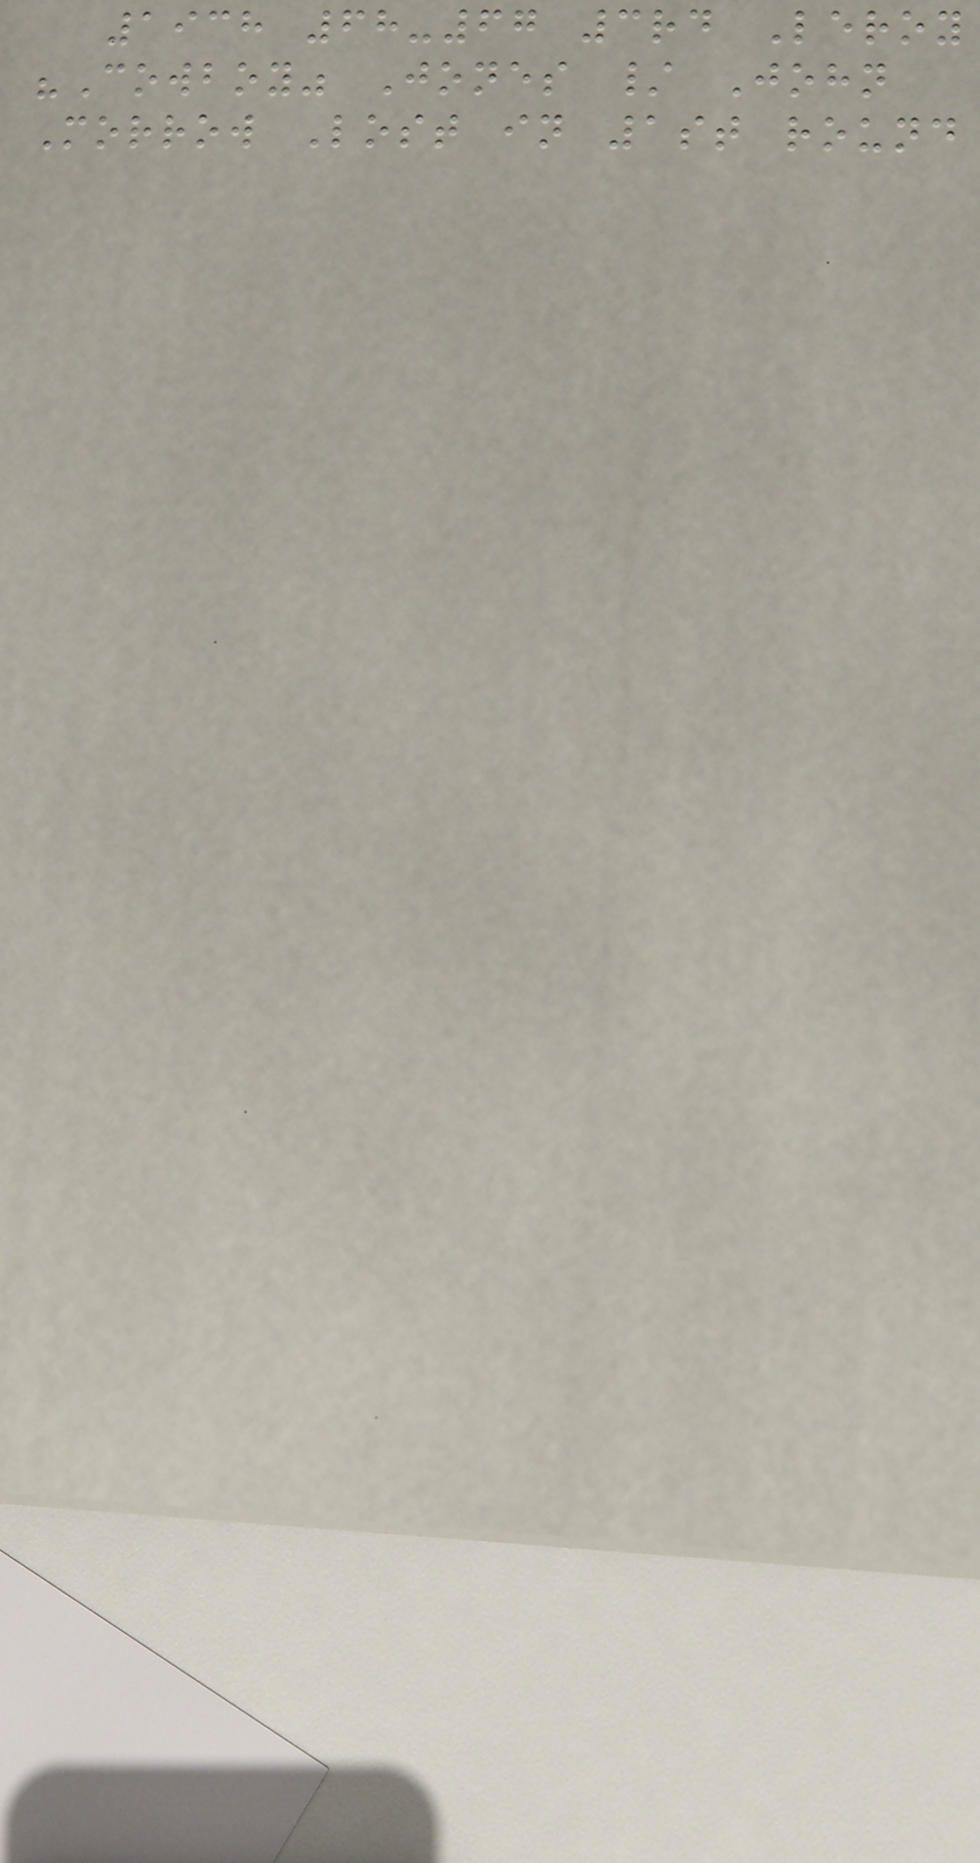1938 68-67 3rd Leroy
"Cowboy" Jones / John
Morrow Lost in 1st round
